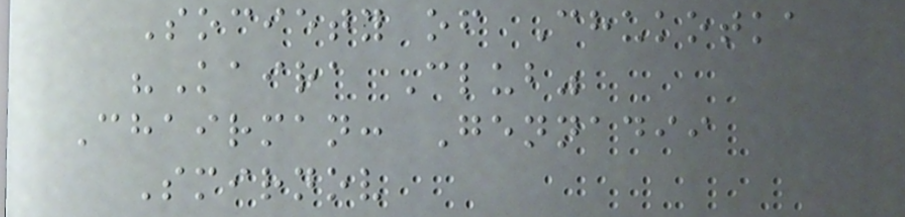Society of Chukotka
"Kaira Club"
Chairman: Gennadii
Smirnov
